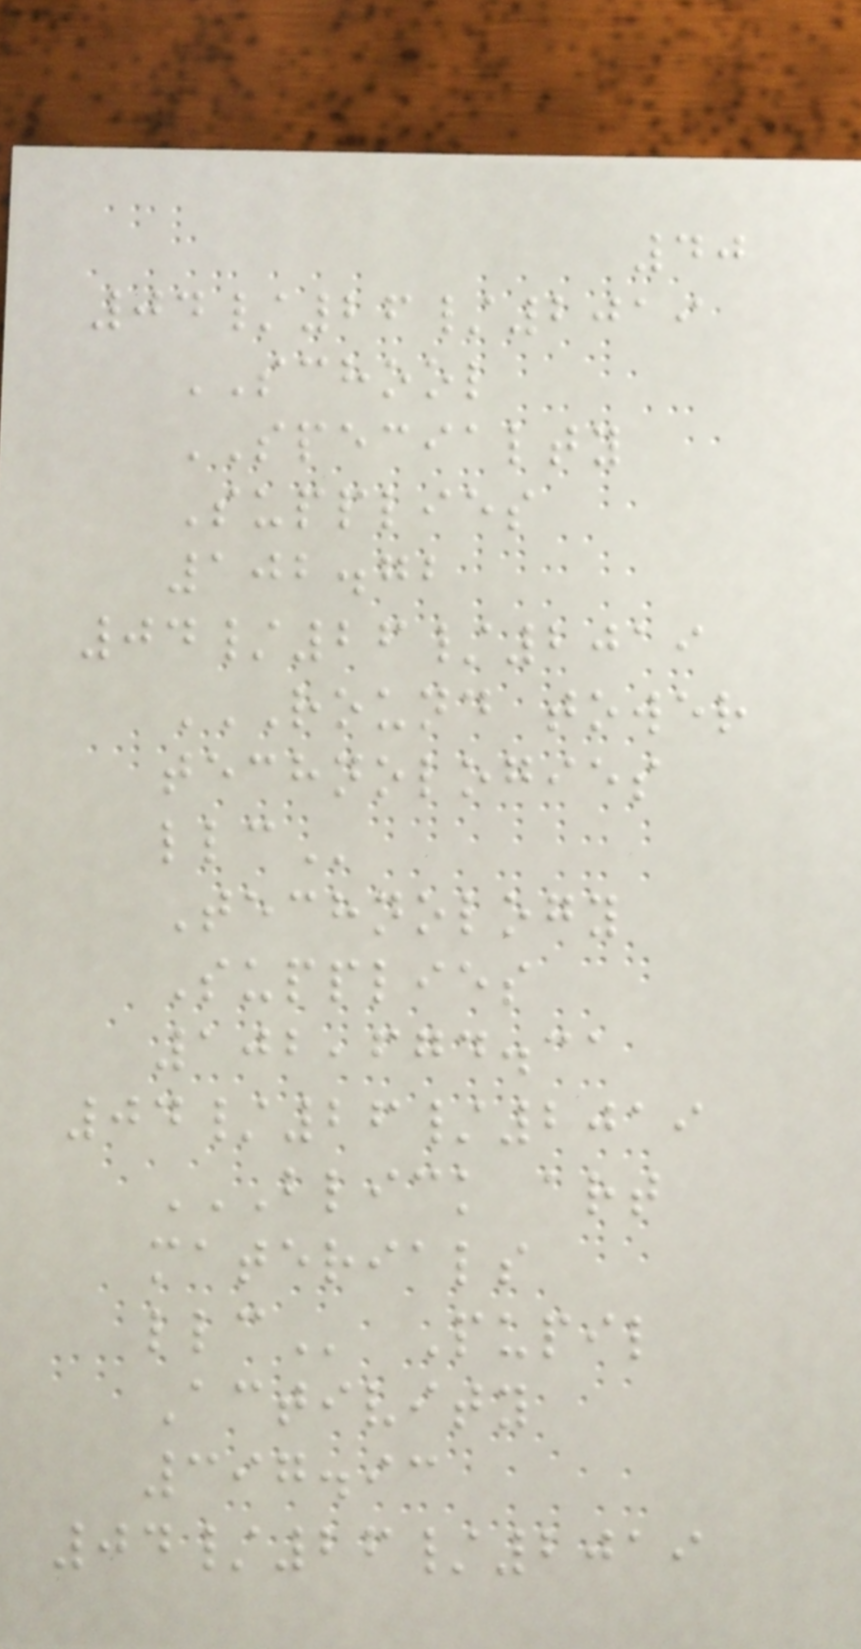40
04/26/2019
SCHOOL
SPECIALTY
Supplies
102.72
04/26/2019
ROUND TOWER
TECHNOLOGIES
LLC
Technology
Supplies
102,674.31
04/26/2019
BLICK ART
MATERIALS
LLC Pupil
Activity
397.93
04/26/2019
